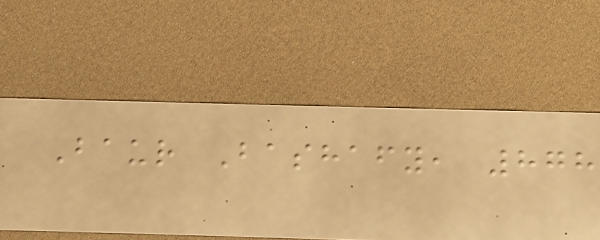Baur Bashafy, 878
